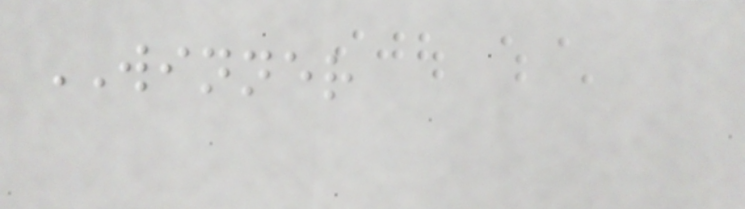WINNER
